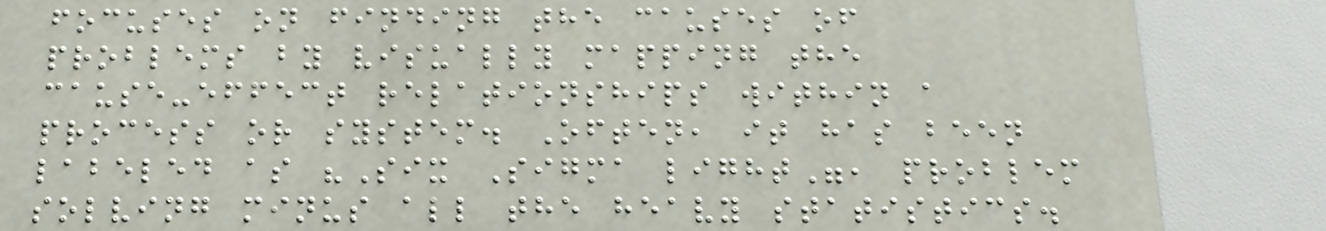focuses on finding the causes of
problems by visually mapping the
cause-effect relationships within a
process or system. Often, it has been
labeled as "Six Sigma light", problem
solving minus all the heavy statistics.
